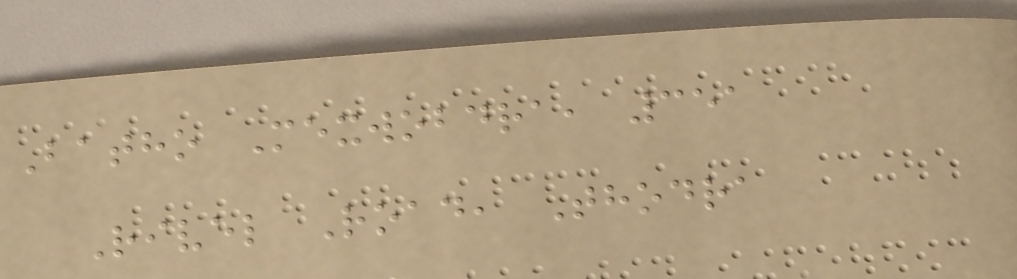Batho Mexwobdra, 351
Rivel Road, Thodra
